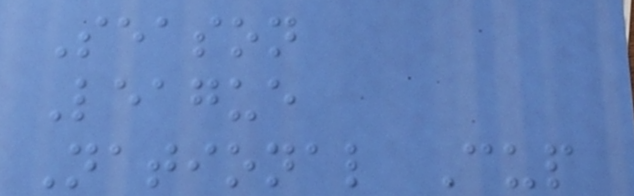Season
League
National Cup
